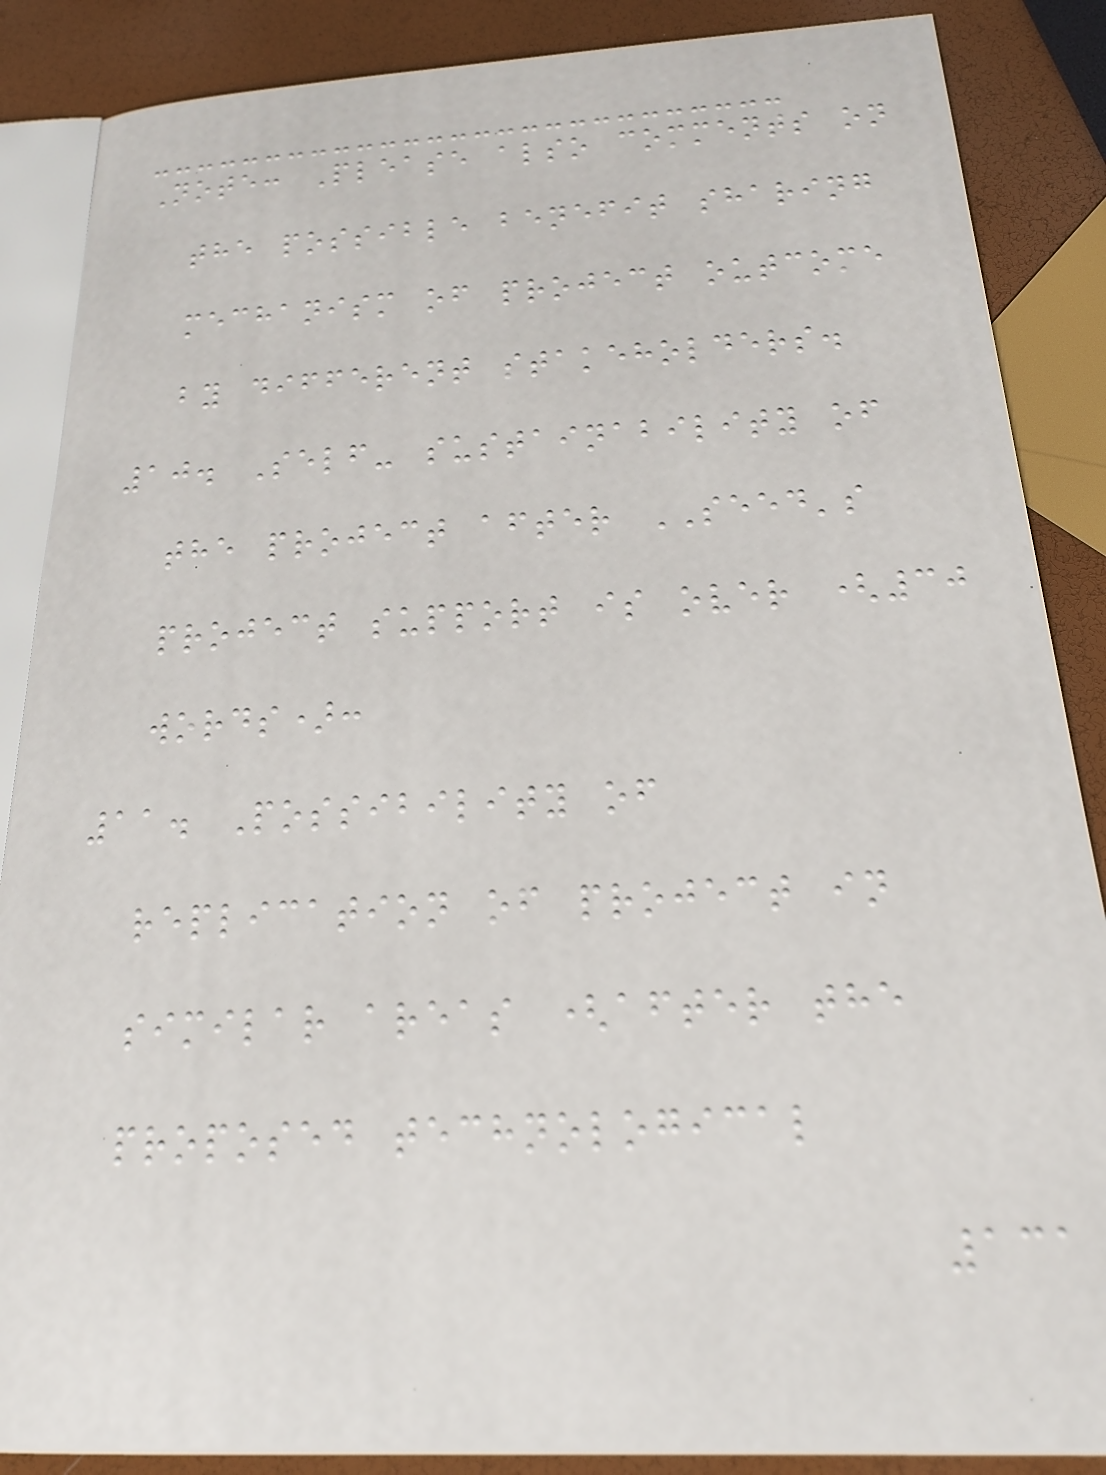Note: Please also comments on
the possible benefit sharing
mechanism of project outcome
by different stakeholders.
10. Self- sustainability of
the project after SEED's
project support is over (30
words):
11. Possibility of
replication of project in
similar areas (after the
proposed technological
131
